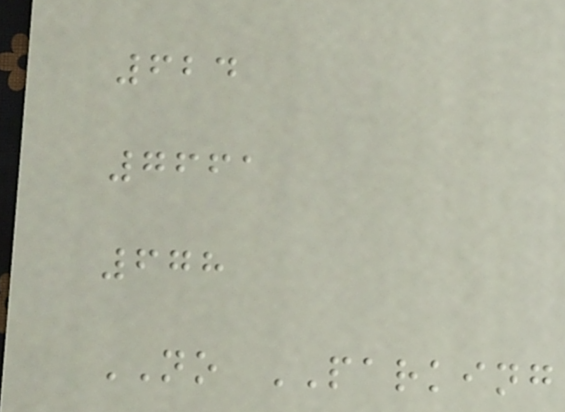624
7661
678
NO PARKING
